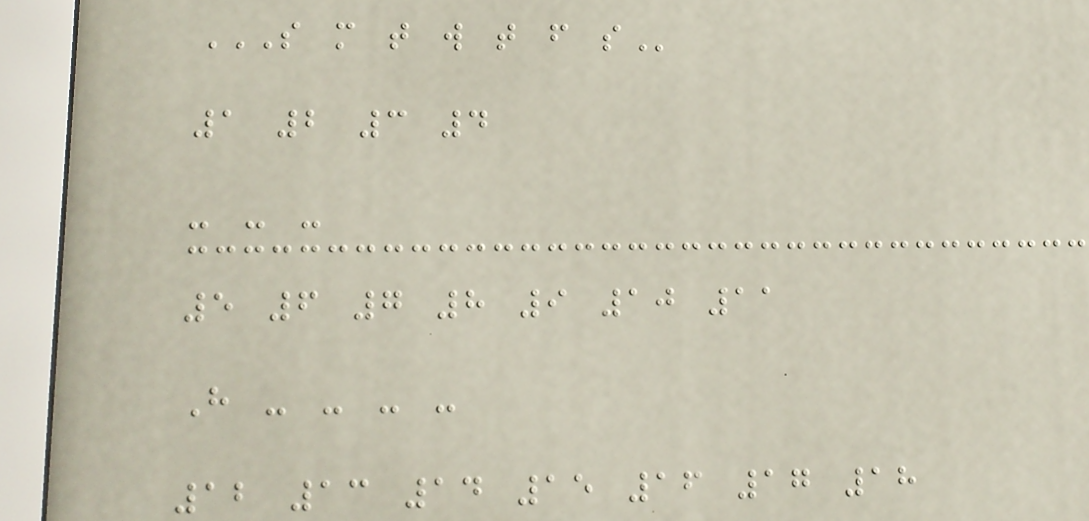S M T W T F S
1 2 3 4
- - -
5 6 7 8 9 10 11
H - - - -
12 13 14 15 16 17 18
